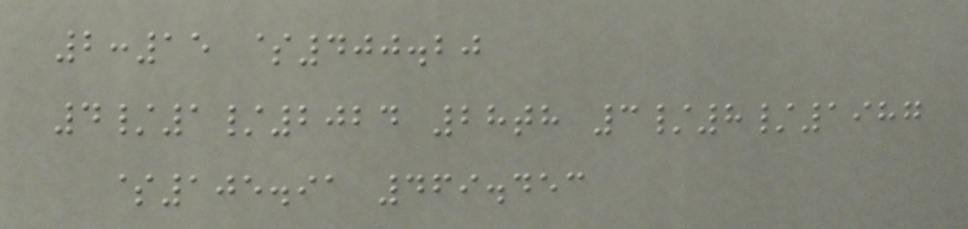2:15 $400.20
4/1/2024 28th 3/8/1987
$105.91 469.453
